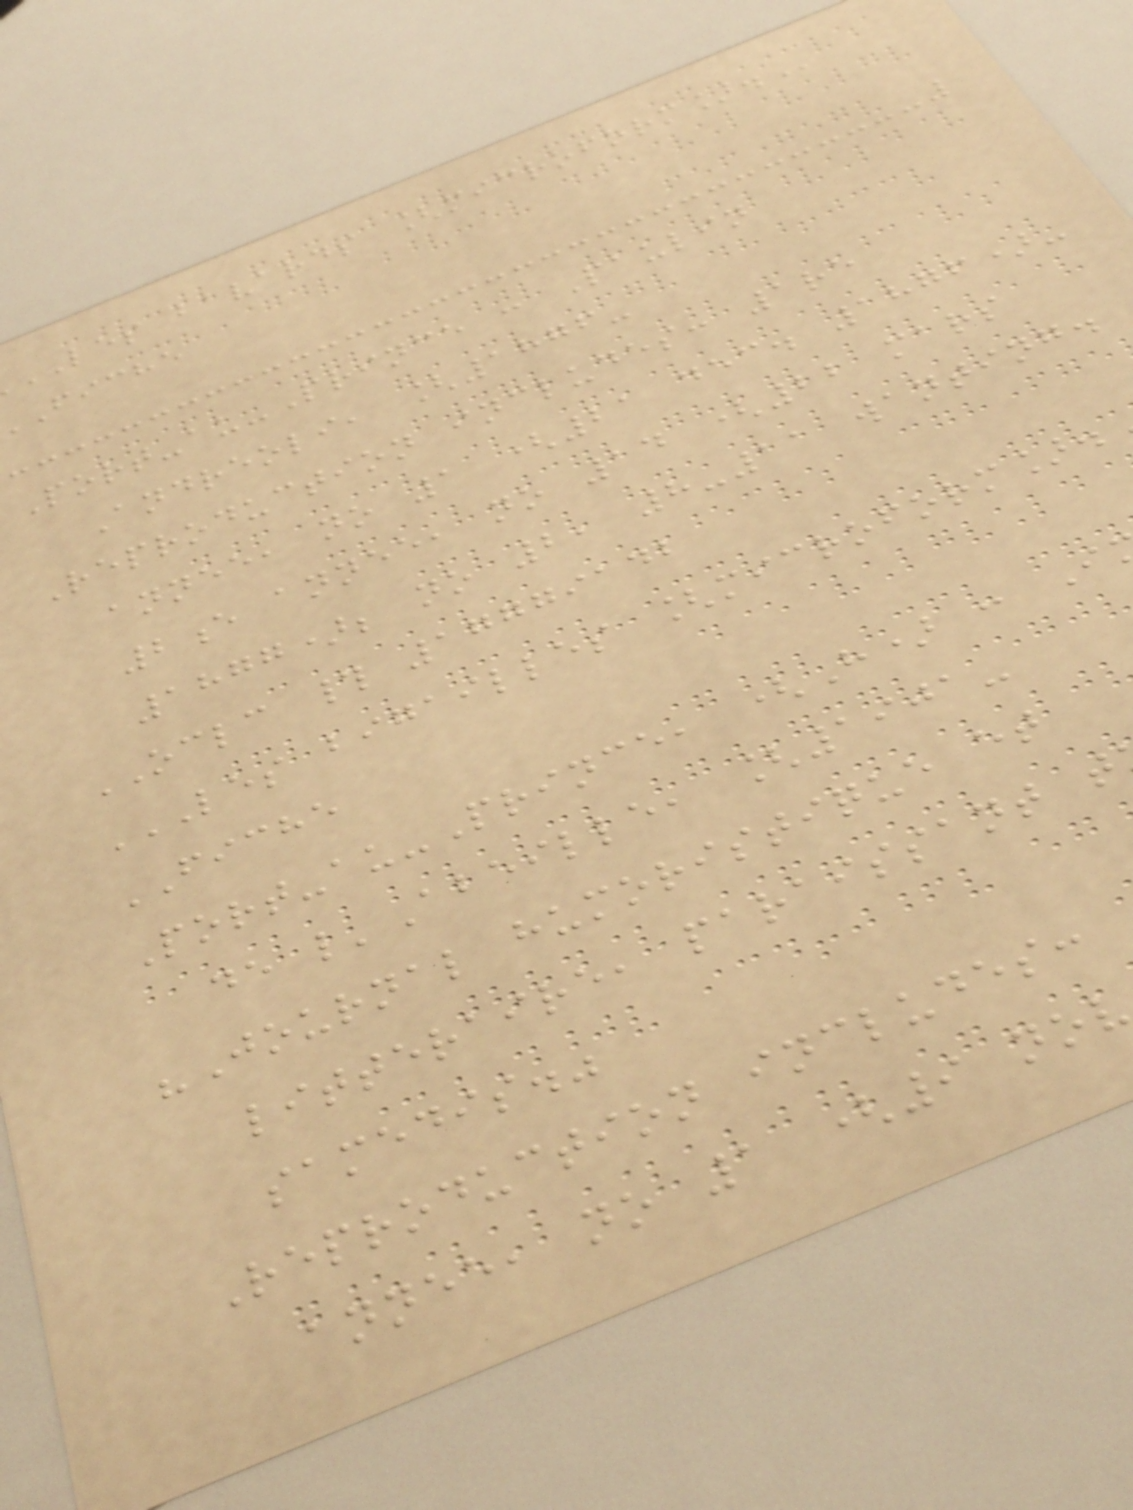LES bavards
fiche
Port-au-Prince : Paulin
Andreoli, [1876-
Reproduction includes: 1re
annee, no 1 (21 dec. 1876)-
2e annee, no 14 (22 mars
1877); no 2, 8-11 wanting.
OCLC # 17779142
FICHE
Port-au-Prince, (H) : I
de l'Abeille, [1901-
"Journal humoristique et
litteraire, paraissant t
samedis."
Reproduction includes:
annee, no 1 (9 nov
